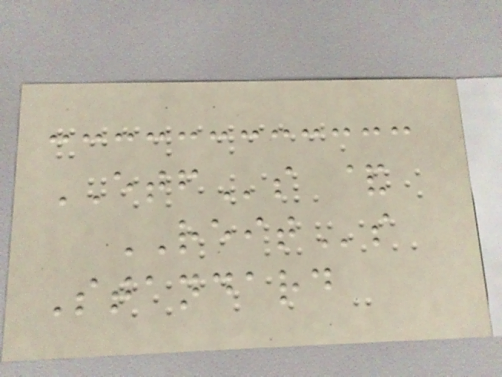ETFs &
REITs
Standard
